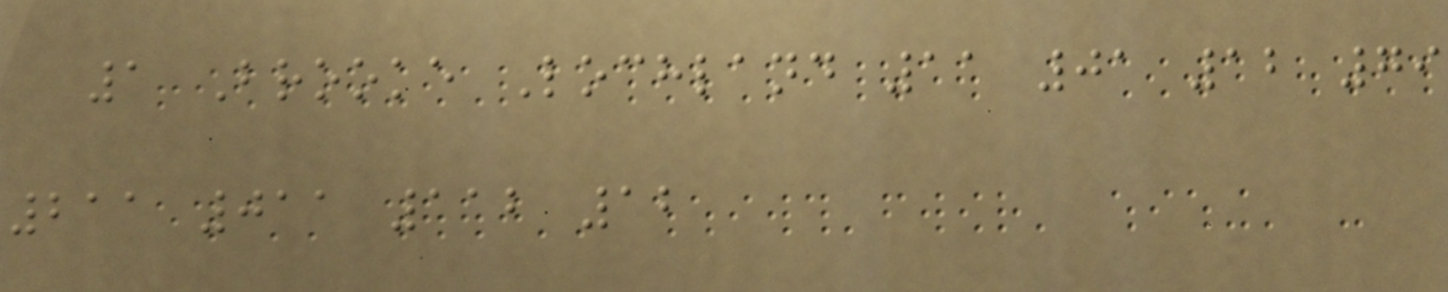1 Brooke Lochland 11 01 12 79
211 011 112 12
